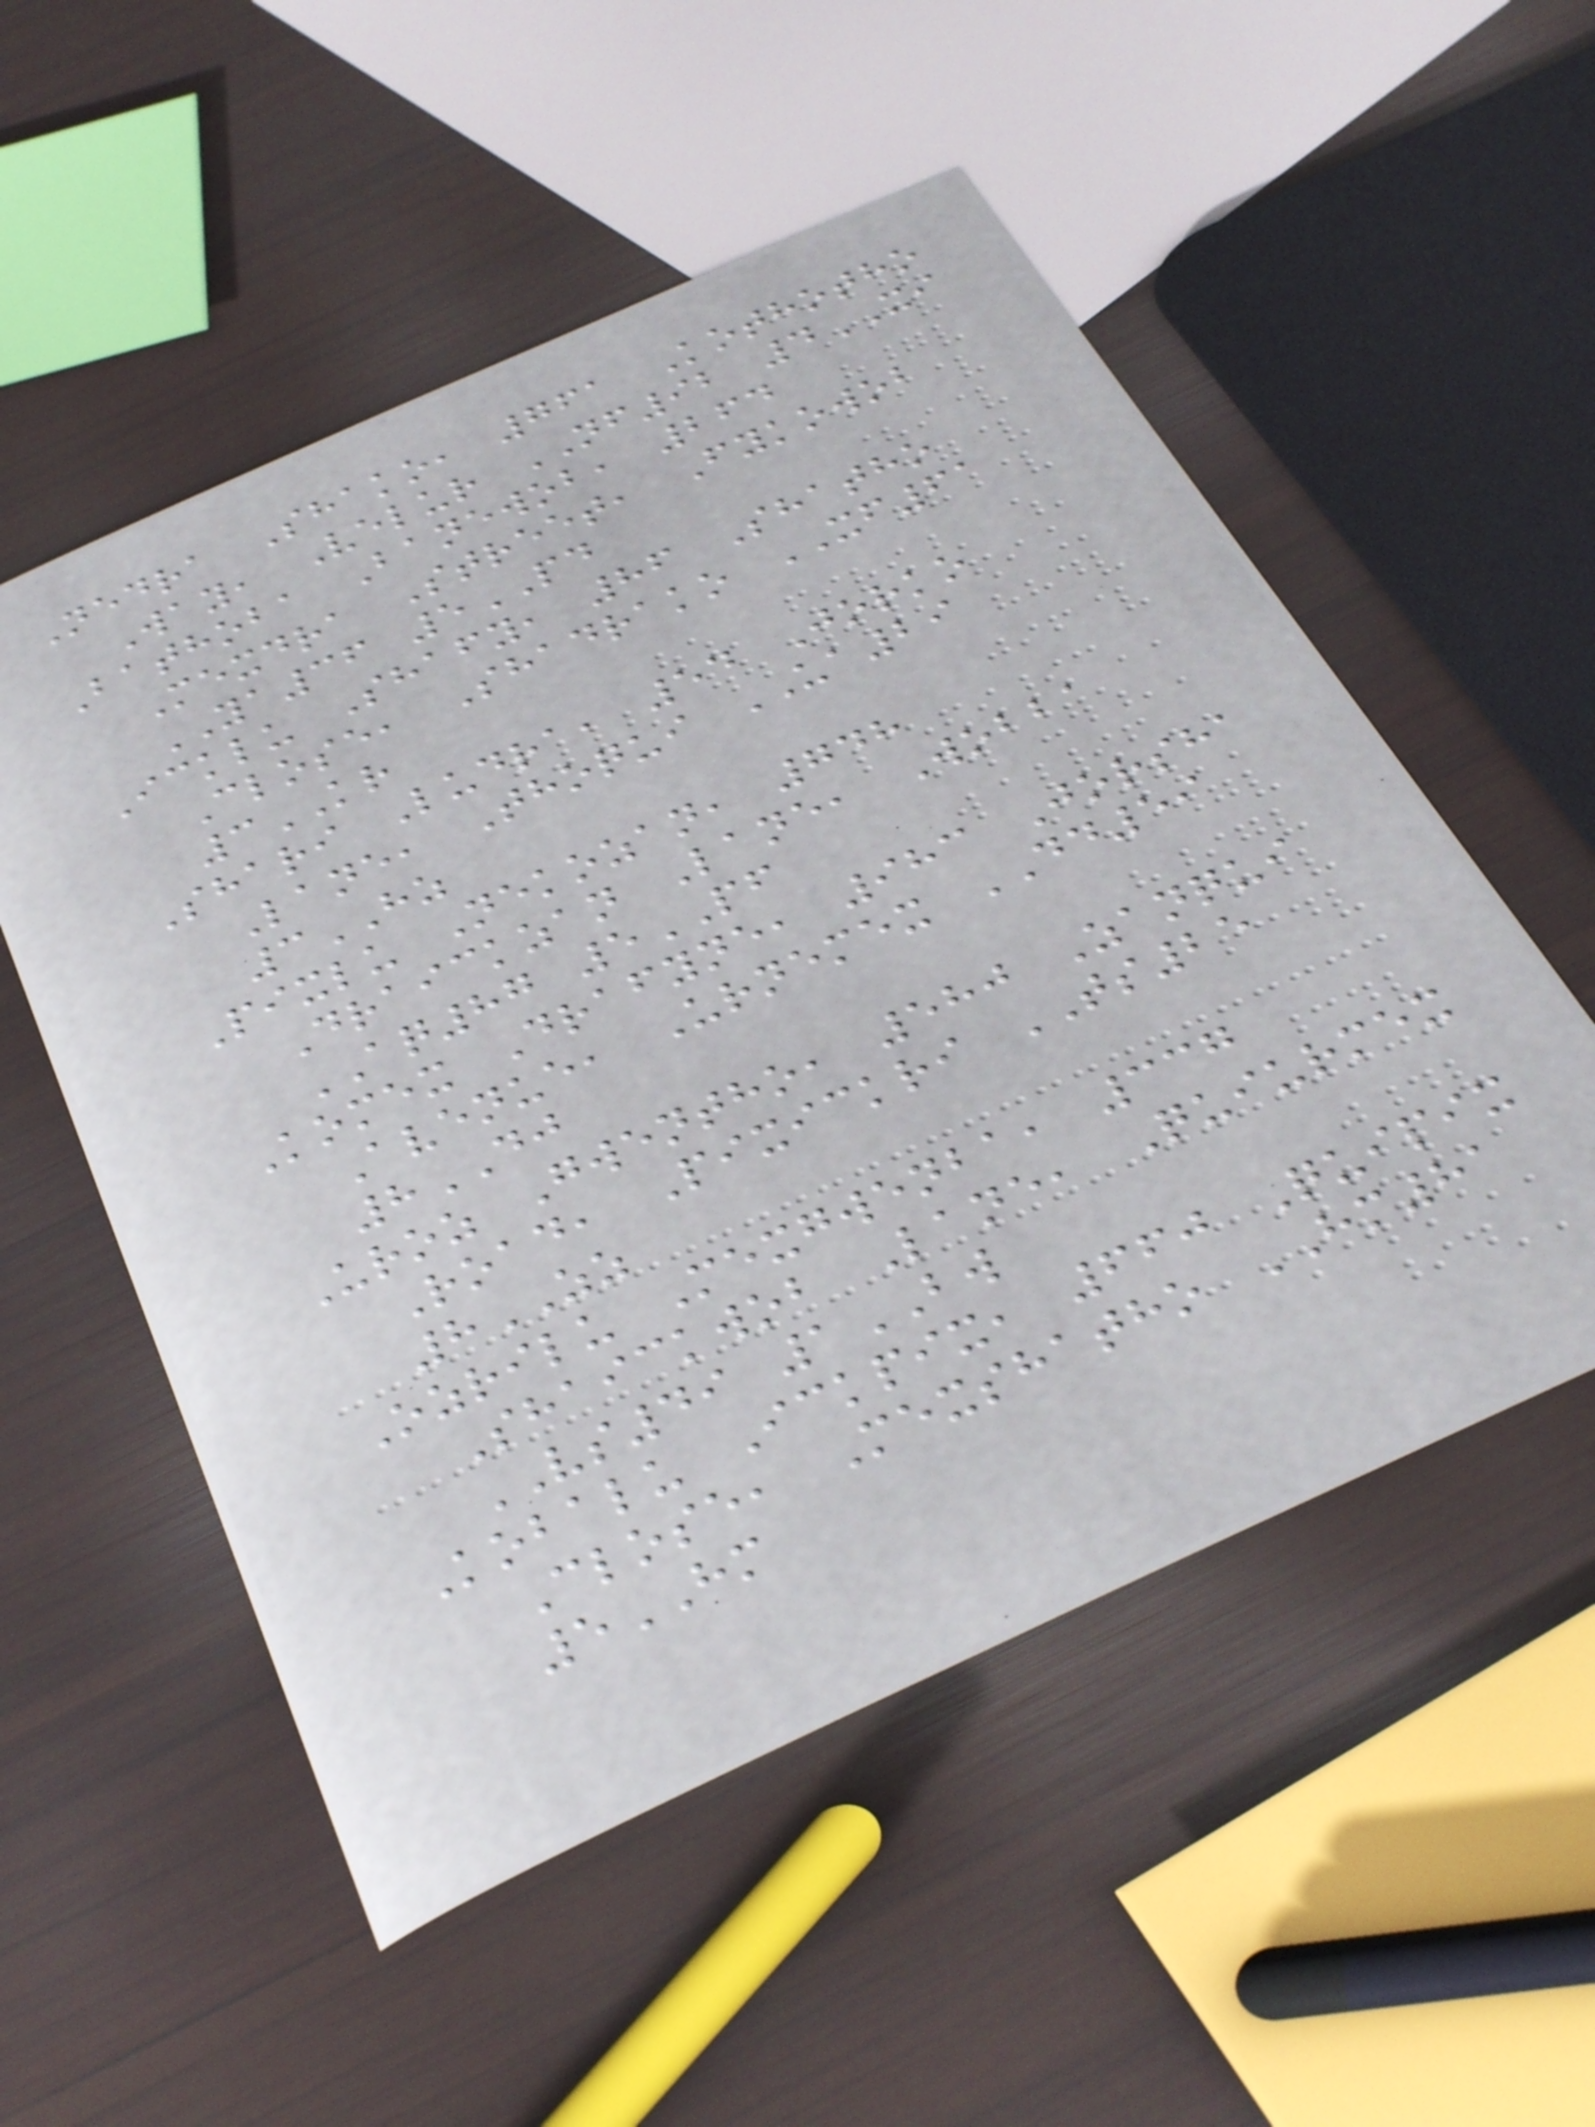Nedra Shako, 761 Kothotho
Way, Velur NF92 4XI
Bathoba Banewob, 264
Mexdra Street, Fykowob
YA36 5PD
Icklu Shafy, 86 Shatho
Close, Shadrako XF61
3KR
Shari Ludra, 54 Jorko
Lane, Thoqui UA29
3HZ
Pixlu Nekozan, 748
Draickzan Lane, Wobba
AQ87 5PF
Komex Drafyne, 983 Jorsha
Avenue, Urnemex DD59
8DJ
Uroz Gwentho, 580 Zanqui
Road, Pixickri TS25
8ZZ
Ozrilu Mexgwenba, 337
Shaickwob Lane, Quiurmex
VS49 1BW
Kobalu Ickpix, 660 Quipix
Close, Mexshatho HM81
5HM
